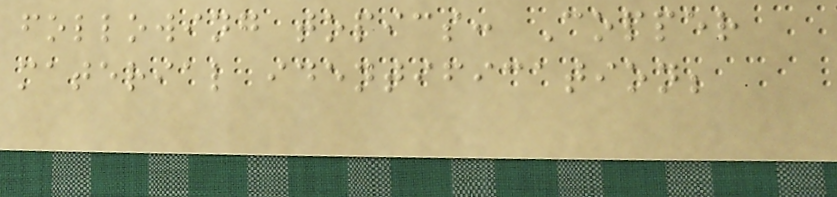following topics: Copper
material identification;
